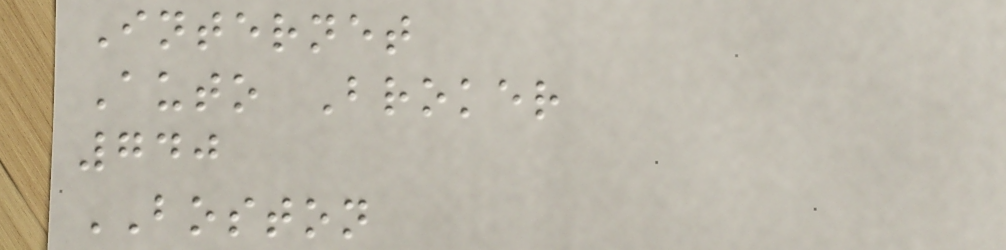Internet
Auto Broker
740
BOSTON
